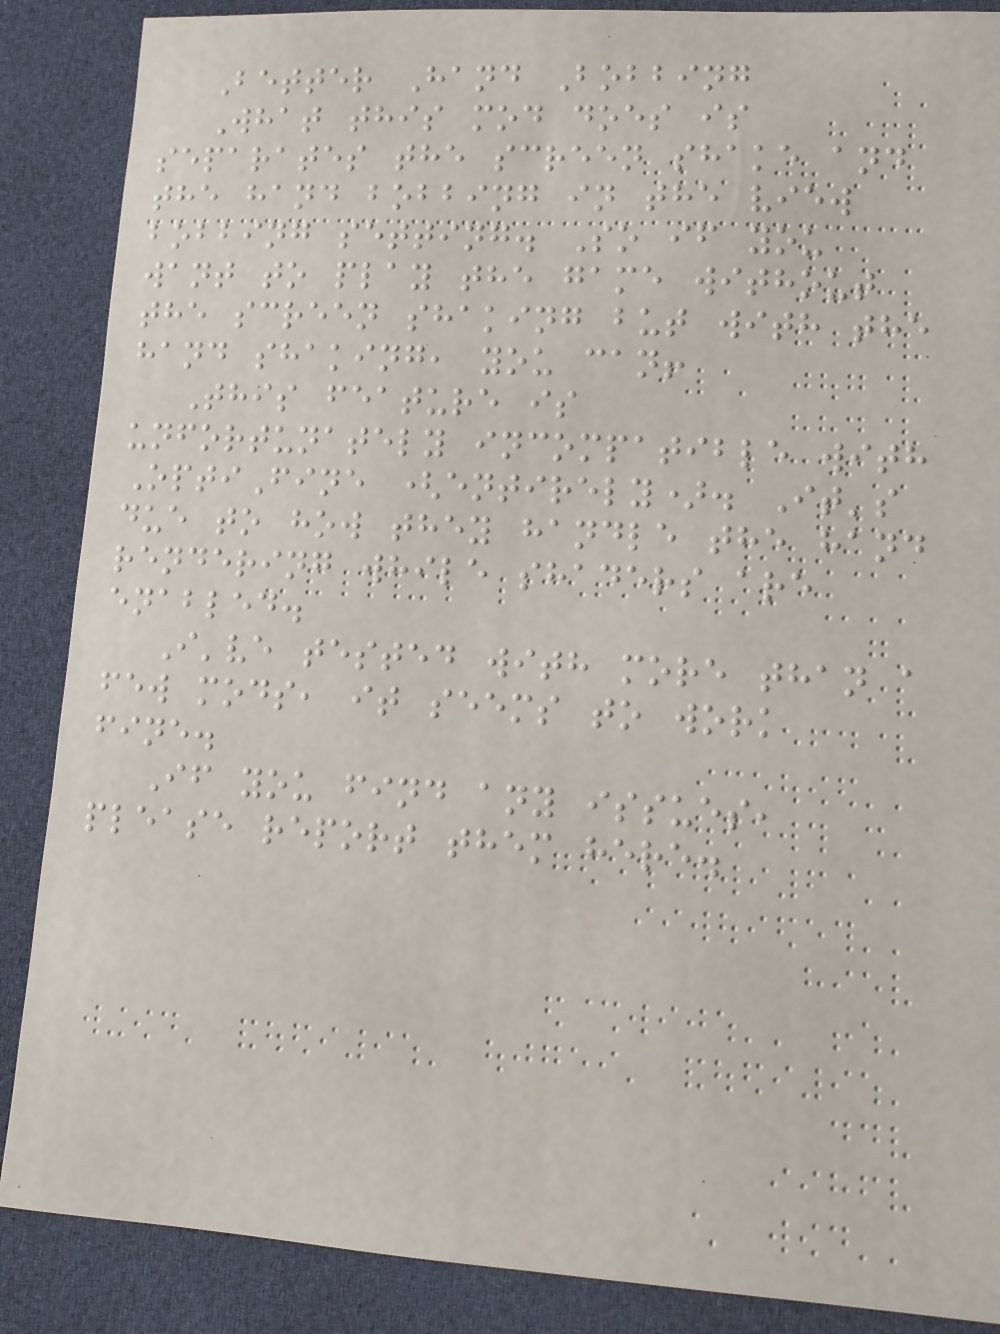Better Hand Bobbing
What this mod does is
separates the screen shake and
the hand bobbing in the view
bobbing setting. So if you
want to play the game without
the screen shaking but with the
hand shaking, you can!
This feature is
unfortunately incompatible with
OptiFine (entirely). It's
due to how they handle the hand
rendering while shaders are
enabled.
I've tested with more than a
few mods, it seems to work
fine.
If you find any issues,
please report them here.
